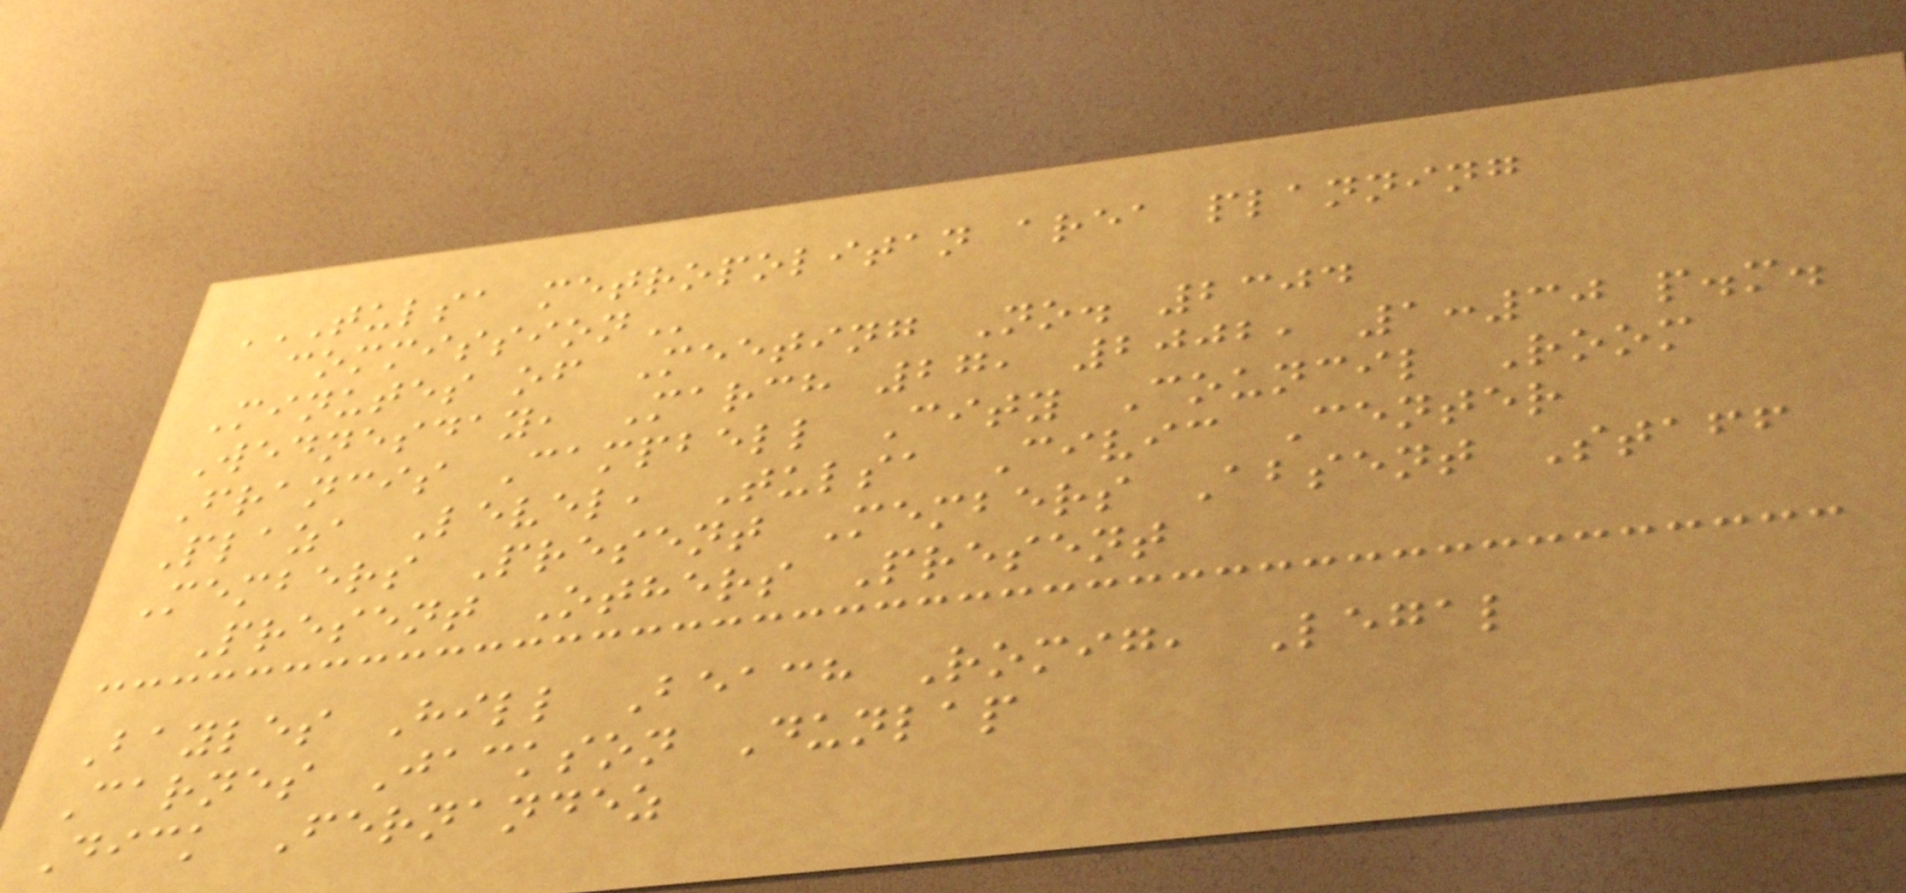TULSA METROPOLITAN AREA PLANNING
COMMISSION
Minutes of Meeting No. 2304
Wednesday, March 27, 2002, 1:30 p.m.
Francis Campbell City Council Room
Plaza Level, Tulsa Civic Center
Members Present Members Absent Staff
Present Others Present
Bayles Hill Beach Romig, Legal
Carnes Jackson Dunlap
Dick Fernandez
